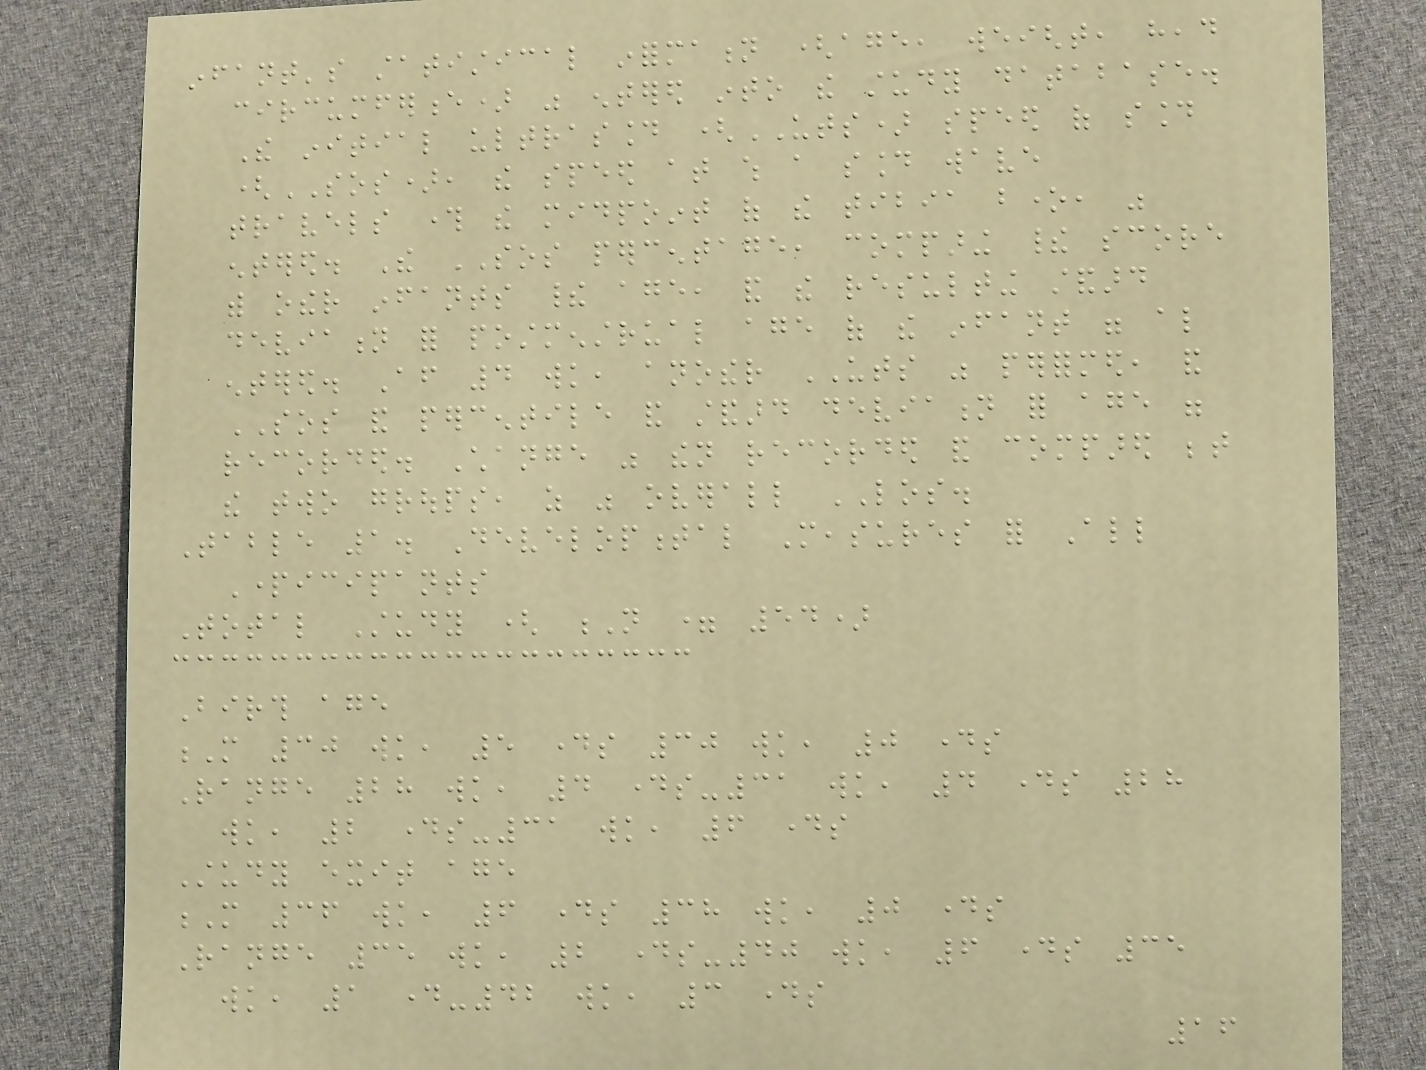infant's statistical information (age, weight, head
circumference) was entered into the study database.
The initial ultrasound (UTS) speed of sound
(SOS), the speed at which a sound wave
travels through the midpoint of the tibia bone, was
entered. The SOS percentage, comparing their score
with other infants their age, and the resulting standard
deviation for postmenstrual age of the infant were also
entered. After 4 wk, another UTS was performed, and
SOS and percentile and standard deviation for age were
recorded. Change was then recorded and compared between
the two groups, as was overall LOS.
Table 1. Developmental Measures for All
Participants
Total Study ( N = 54)
Birth age
M 30 wk, 5 days 30 wk, 0 days
Range 28 wk, 4 days-31 wk, 4 days 28
wk, 2 days-31 wk, 6 days
Study exit age
M 36 wk, 6 days 38 wk, 0 days
Range 35 wk, 2 days-40 wk, 6 days 35
wk, 1 day-42 wk, 3 days
16
